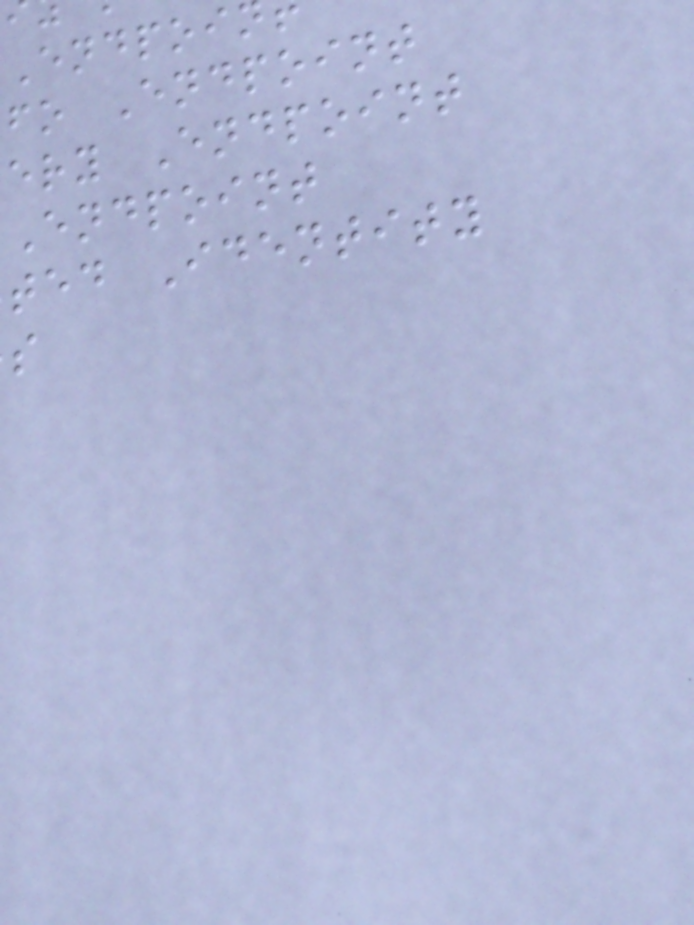Endpoi
fo Endpoint
ery Endpoint
Endpoint
ted Identity
